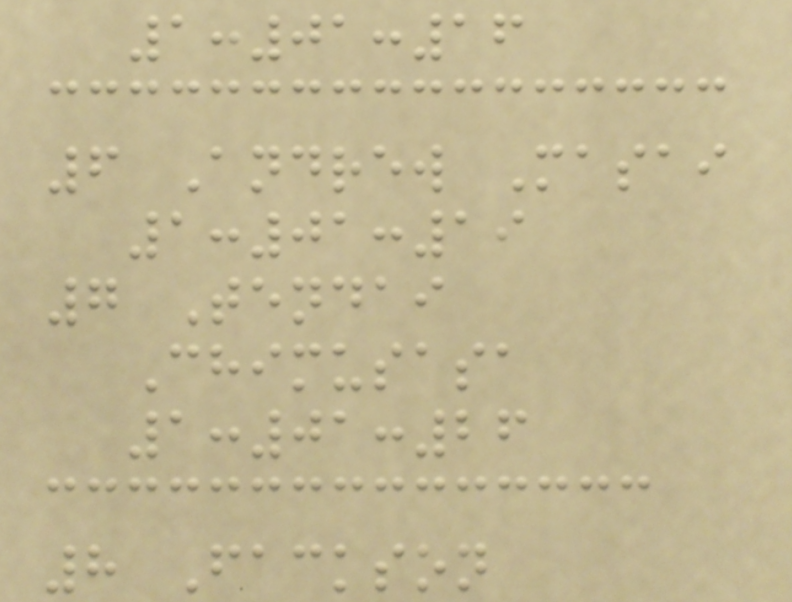1:01:16
6 Andrew Masai
1:01:19
7 Tendai
Chimusasa
1:01:26
8 Fackson
